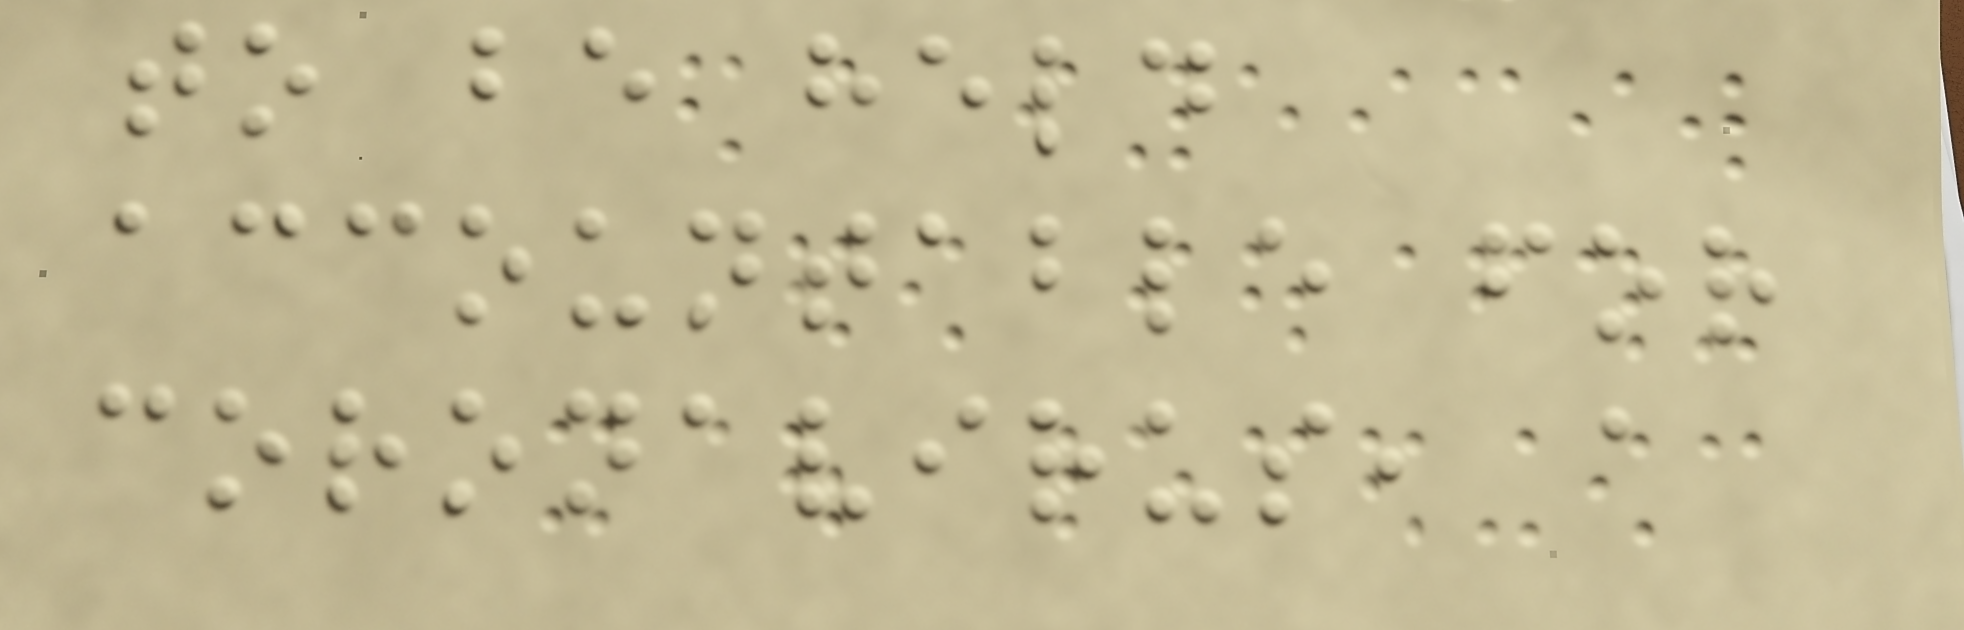to be held
accountable for
coronavirus, a
